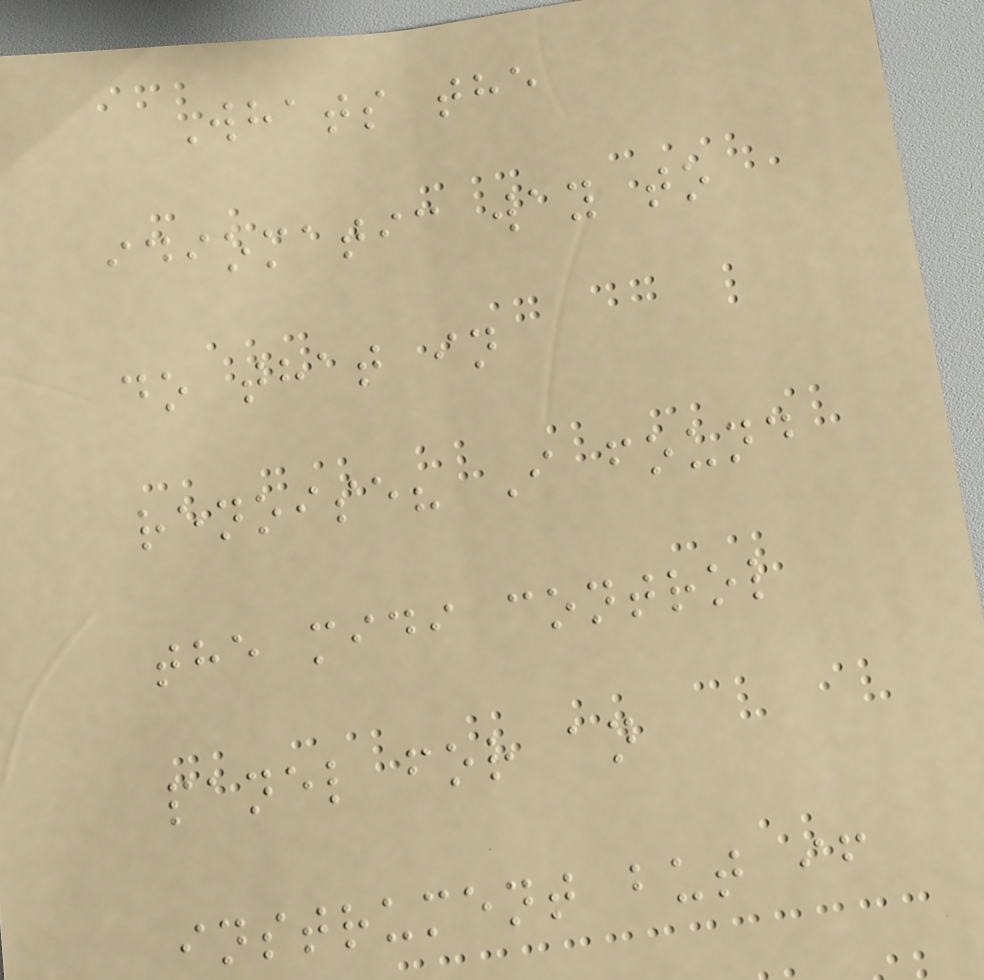Whats the
idiomatic way to
do that in
renoise? I found
the midi control
panel for an
instrument but if
